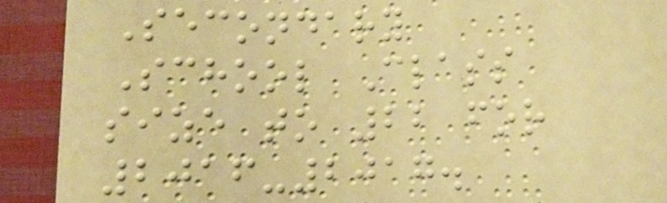Secondary
School Class
size to 22 for
2016-2017.
